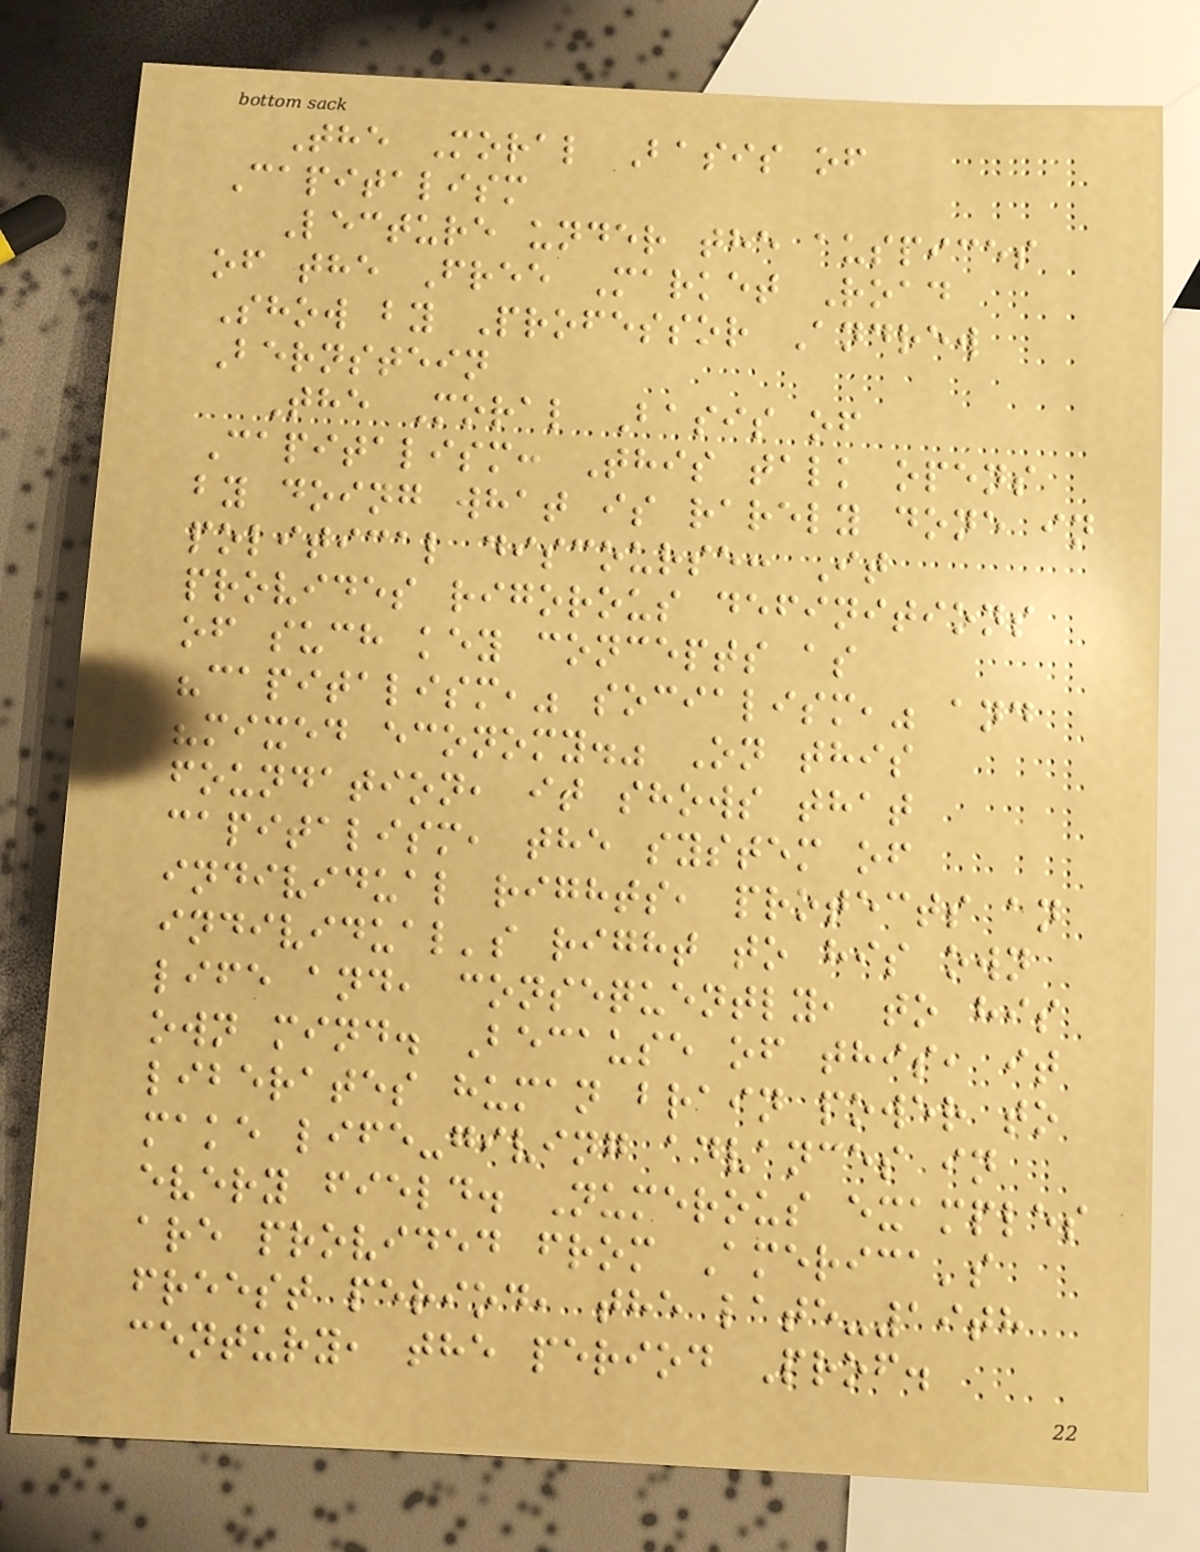The Moral Basis of
Capitalism
Lecture under the auspices
of the Free Market Road
Show by Professor Andrew
Bernstein
The Moral Basis of
Capitalism: This talk opens
by doing what is rarely done in
political discourse: It
provides rigorous definitions
of such key concepts as
"capitalism," socialism," and
"mixed economy." On this
foundation, it shows that
capitalism, the system of
individual rights, protects an
individual's right to his own
life and, consequently, to his
own mind. Because of this, it
liberates human brain power to
make life-giving advances in
every field. Numerous examples
are provided from America's
freest period, the late-19th
century, the period Prof.
